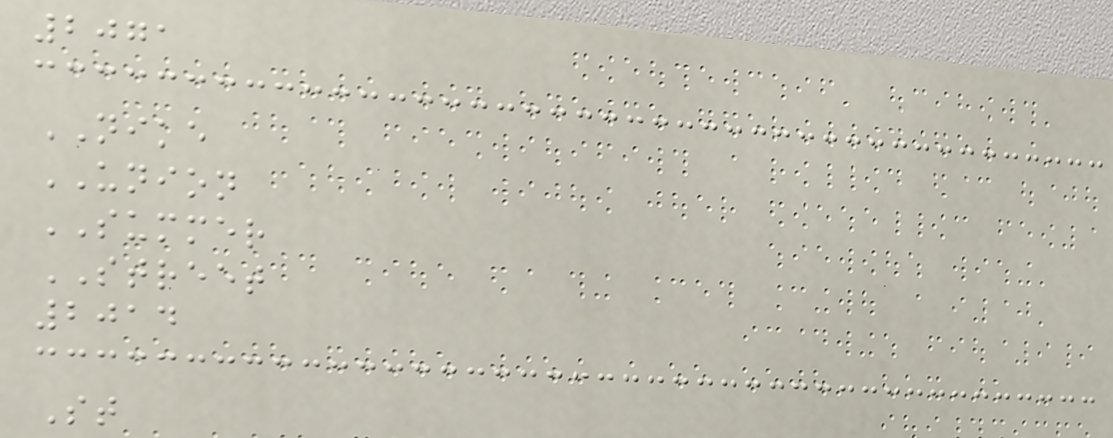2071
NIKE
UNION
SUMMER
STREET
2014
St
